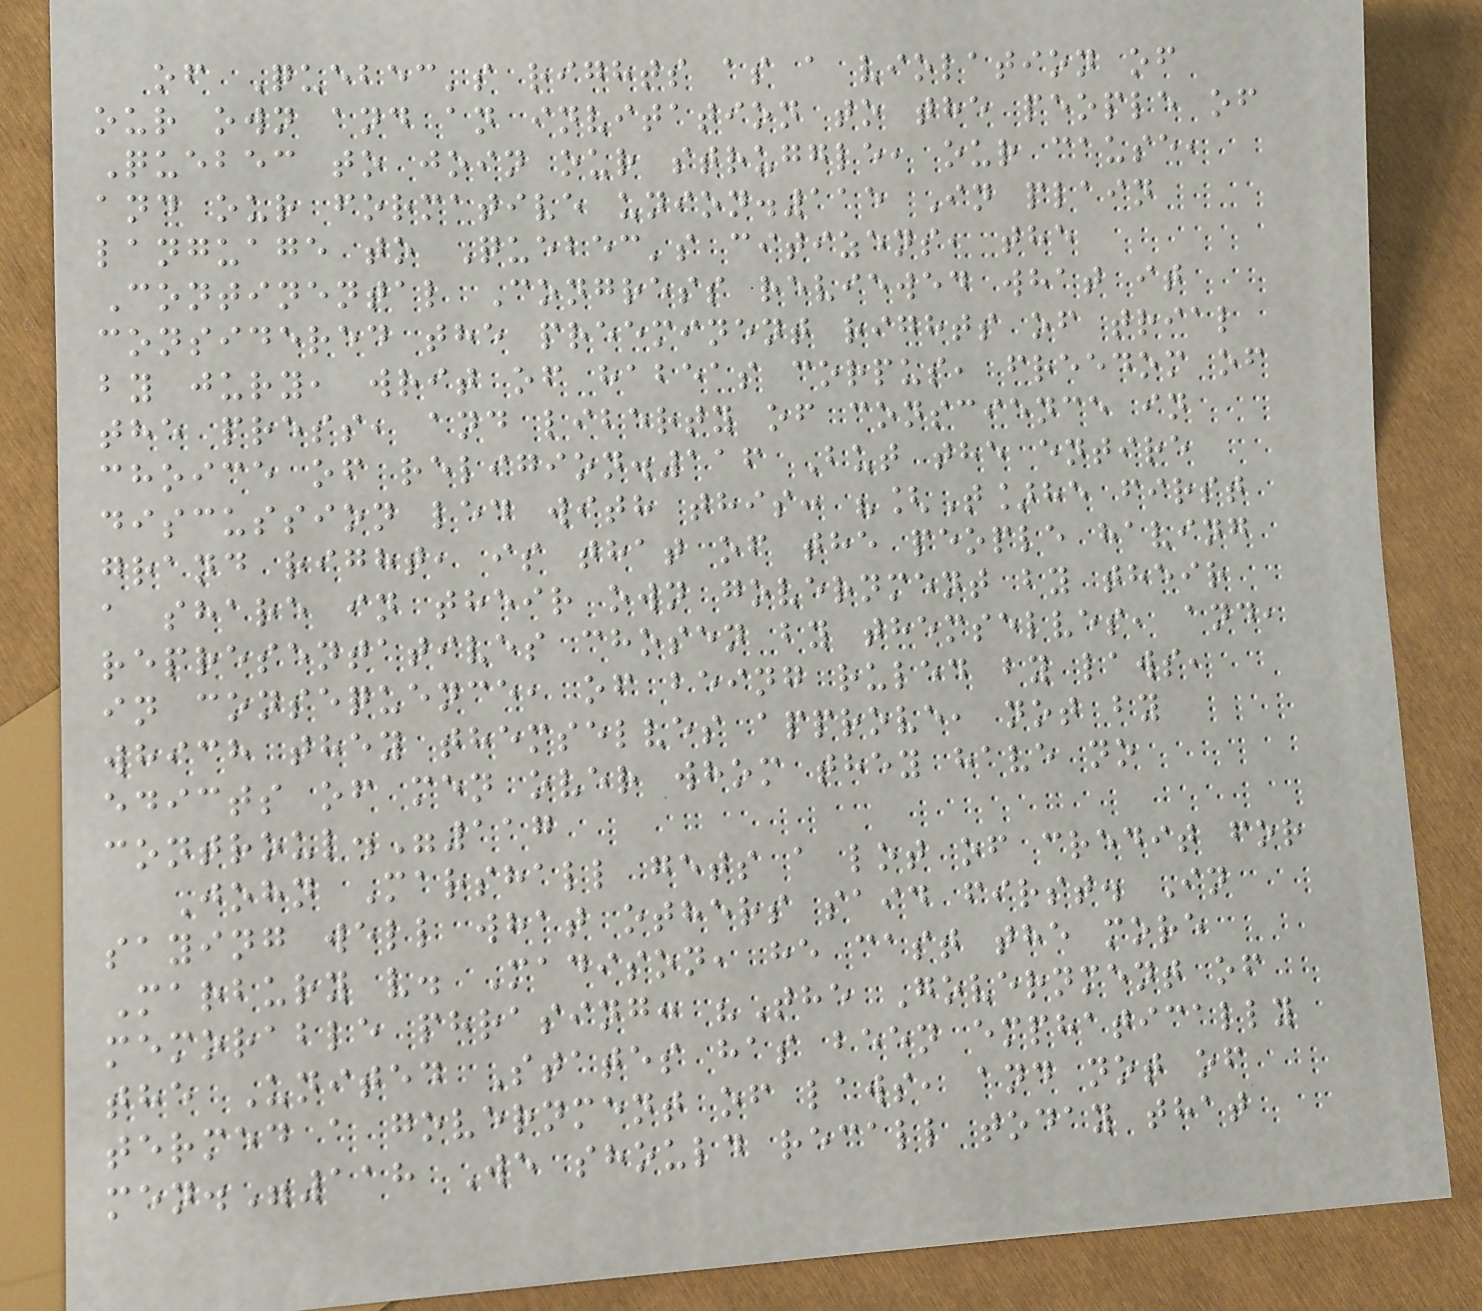of Quebec's rights as a violation of
our own and an invitation to the people of
Quebec to join our struggle, our cause,
and our formative union.115 In plain
language to Quebec's citizens, the
Continental Congress reviewed what it
considered the preeminent rights of trial
by jury, writ of habeas corpus, freedom of
the press, and liberty of conscience in
choice of religion.116 But the entire
discussion led with this: "[T]he first
grand right, is that of the people having
a share in their own government by their
representatives chosen by themselves, and,
in consequence, of being ruled by laws,
which they themselves approve, not by
edicts of men over whom they have no
controul."117
John Marshall gets a lot of credit for
saying well what others said first. In
Marbury v. Madison, he cast the more
memorable phrasing: "The Government of
the United States has been emphatically
termed a government of laws, and not of
men."118 We should recall today that
